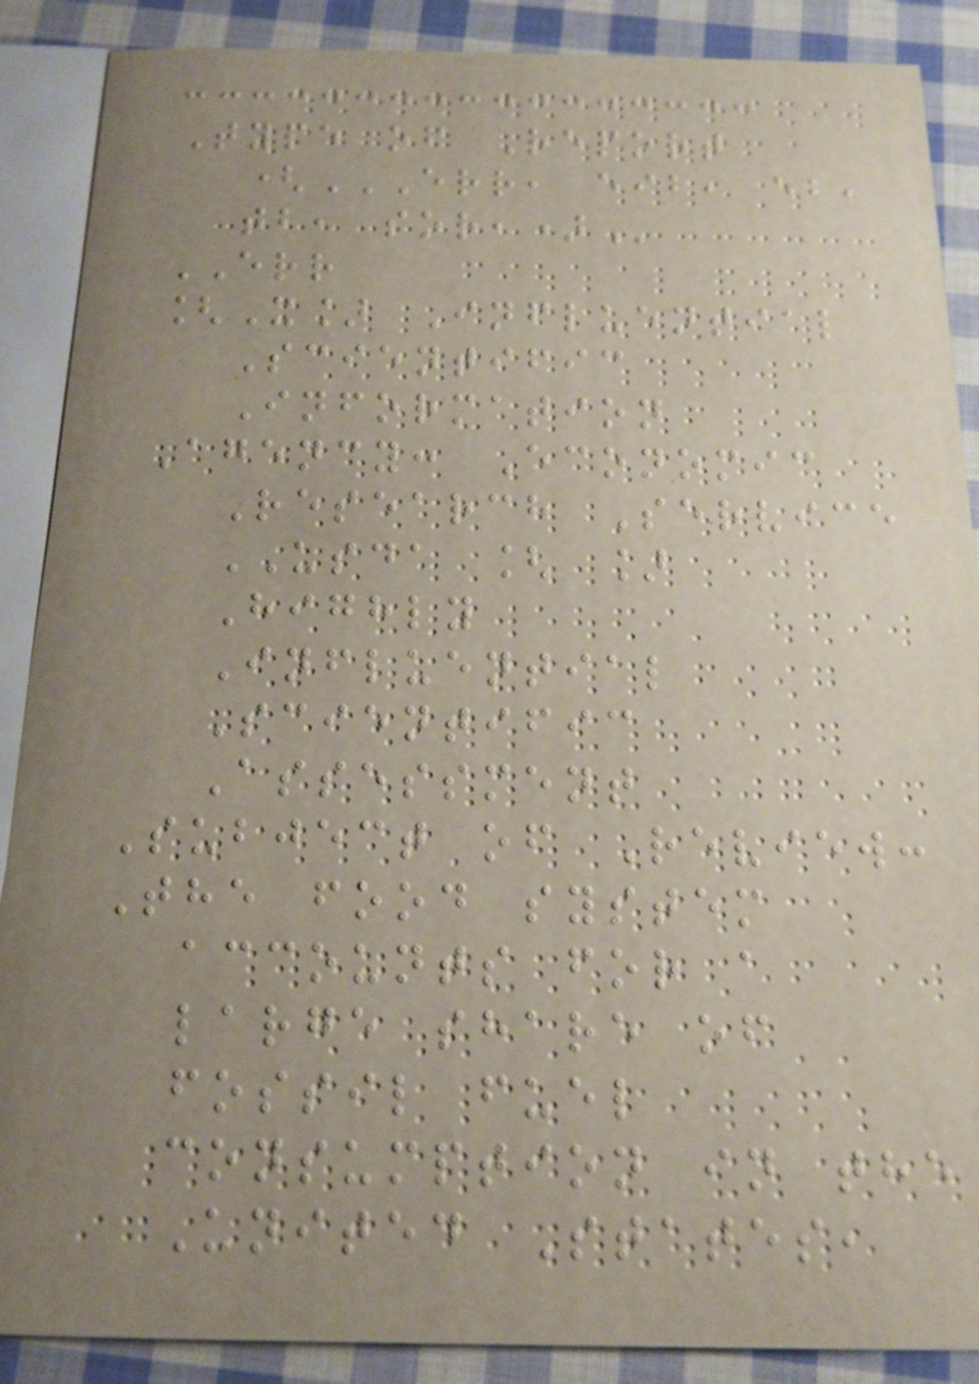Type of Report
(ERR, EIB, EB,
TB, SOR,)
ERR
[X] Influential
Scientific
Information
Agency: Economic
Research Service
USDA [ ]
Highly
Influential
Scientific
Assessment
Subject of Review:
The food system
accounts for a
large share of
fossil fuel
consumption in the
United States,
